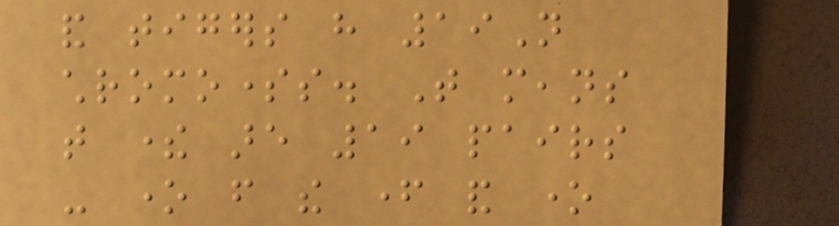and tigers have 19N
chromosomes. That means
that there are 19 pairs
- one from the father and one
